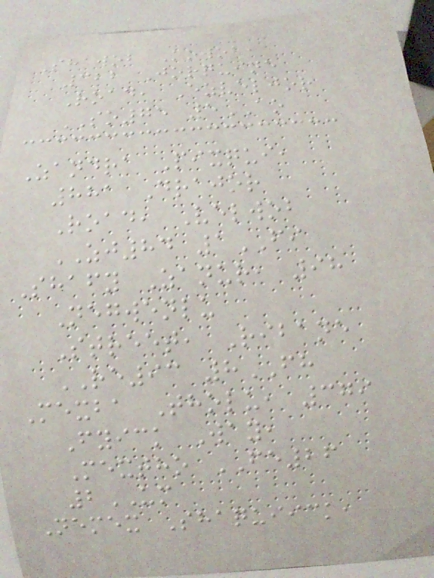Shawob Kowob,
322 Jorquine
Road, Ozveljor
SO75 5AO
Zandra Pixqui,
881 Drajor
Road, Velwob
ZJ84 1FI
Shafy Zanur, 98
Negwenlu
Street, Ribane
RE93 8FH
Mexba Tholu, 379
Fyick Way,
Mextho FE26
2UM
Nemex Shaquiick,
